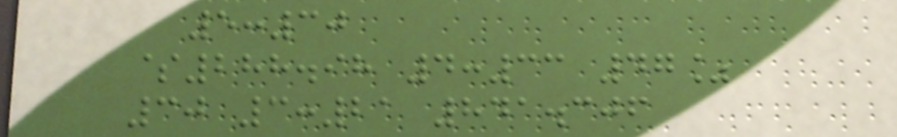5:30
$288.98 4:33 47%
30 3:21 841.306
